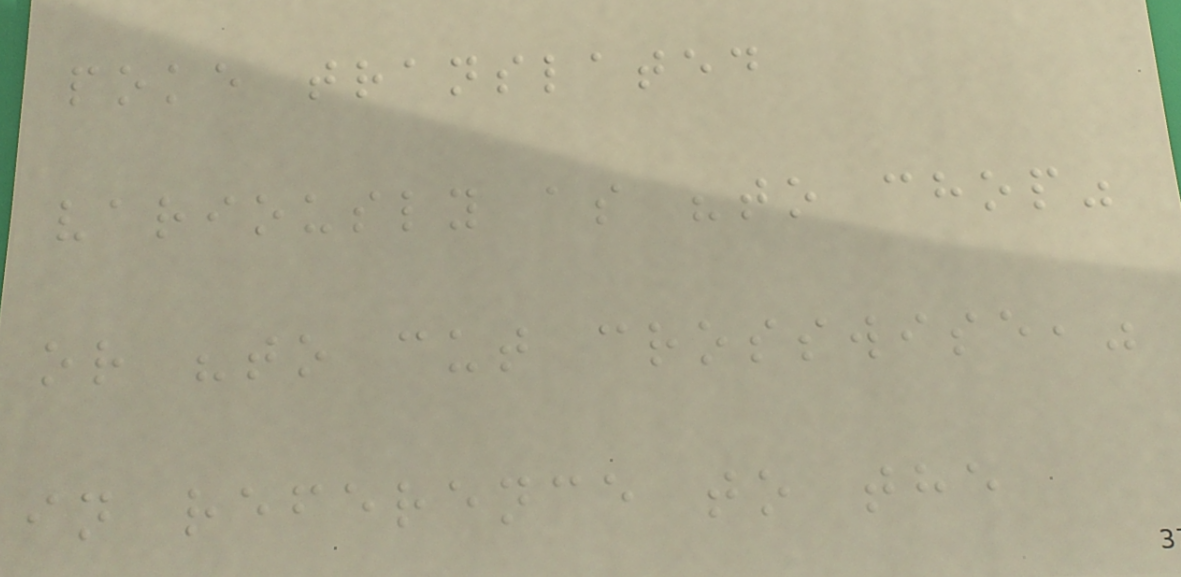poke translated
variously as "to chop"
or "to cut crosswise,"
in reference to the
